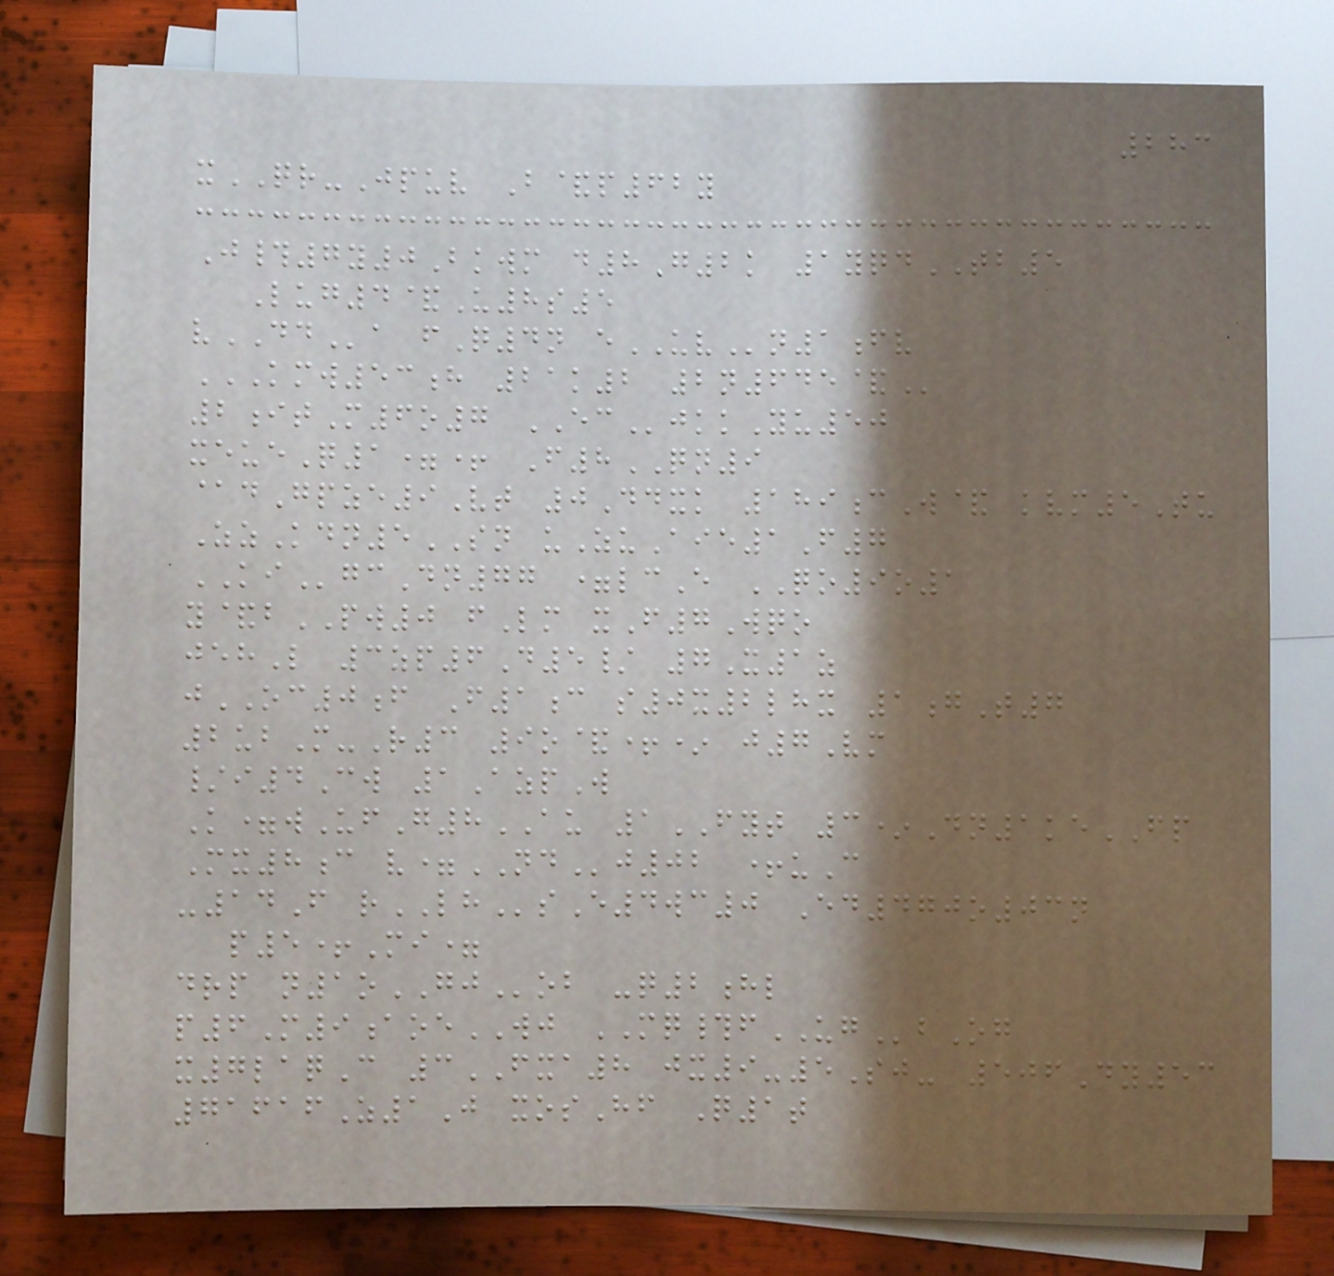283
xQR-Jpuv B&p62y
J#7y0Bkwm d8G2k 1yqdTB5
Lug4&U8s5
vDDa fQ4n eUVn1fv
KMW53H 21K2 2N645&
2itM6o7 ECjkkYu50
xeueQ1=+ F8QN9
@dGpze9Vt 0Ddxk 189cW& kvm5Tu
ZzKdn5SN uZuAie1F7
KIgcDn77 =lcE QO9o1
y&bPW0 fLm xF7Wqo
jehL 3zp6D5/ 7X1z
jOC0f F1c s0x2lhx 1gT7
2ubM-R3 9o&+* j7Vm
/i4Cw 1AzpW
K=wUfG8AU 1FYT 3*Dn1keFP
Mx8c v=NDj02 +uC
-14F rLHsE4wc0 Ed470o03n
p5+Mi=
drp n1oGJob -q2hl
p6M9aoeWJ MQ#fUGbOg
x7laqC 3FXA8 jx9-5Sj- 506Dy53
71616Z1J xosHf Q1t
